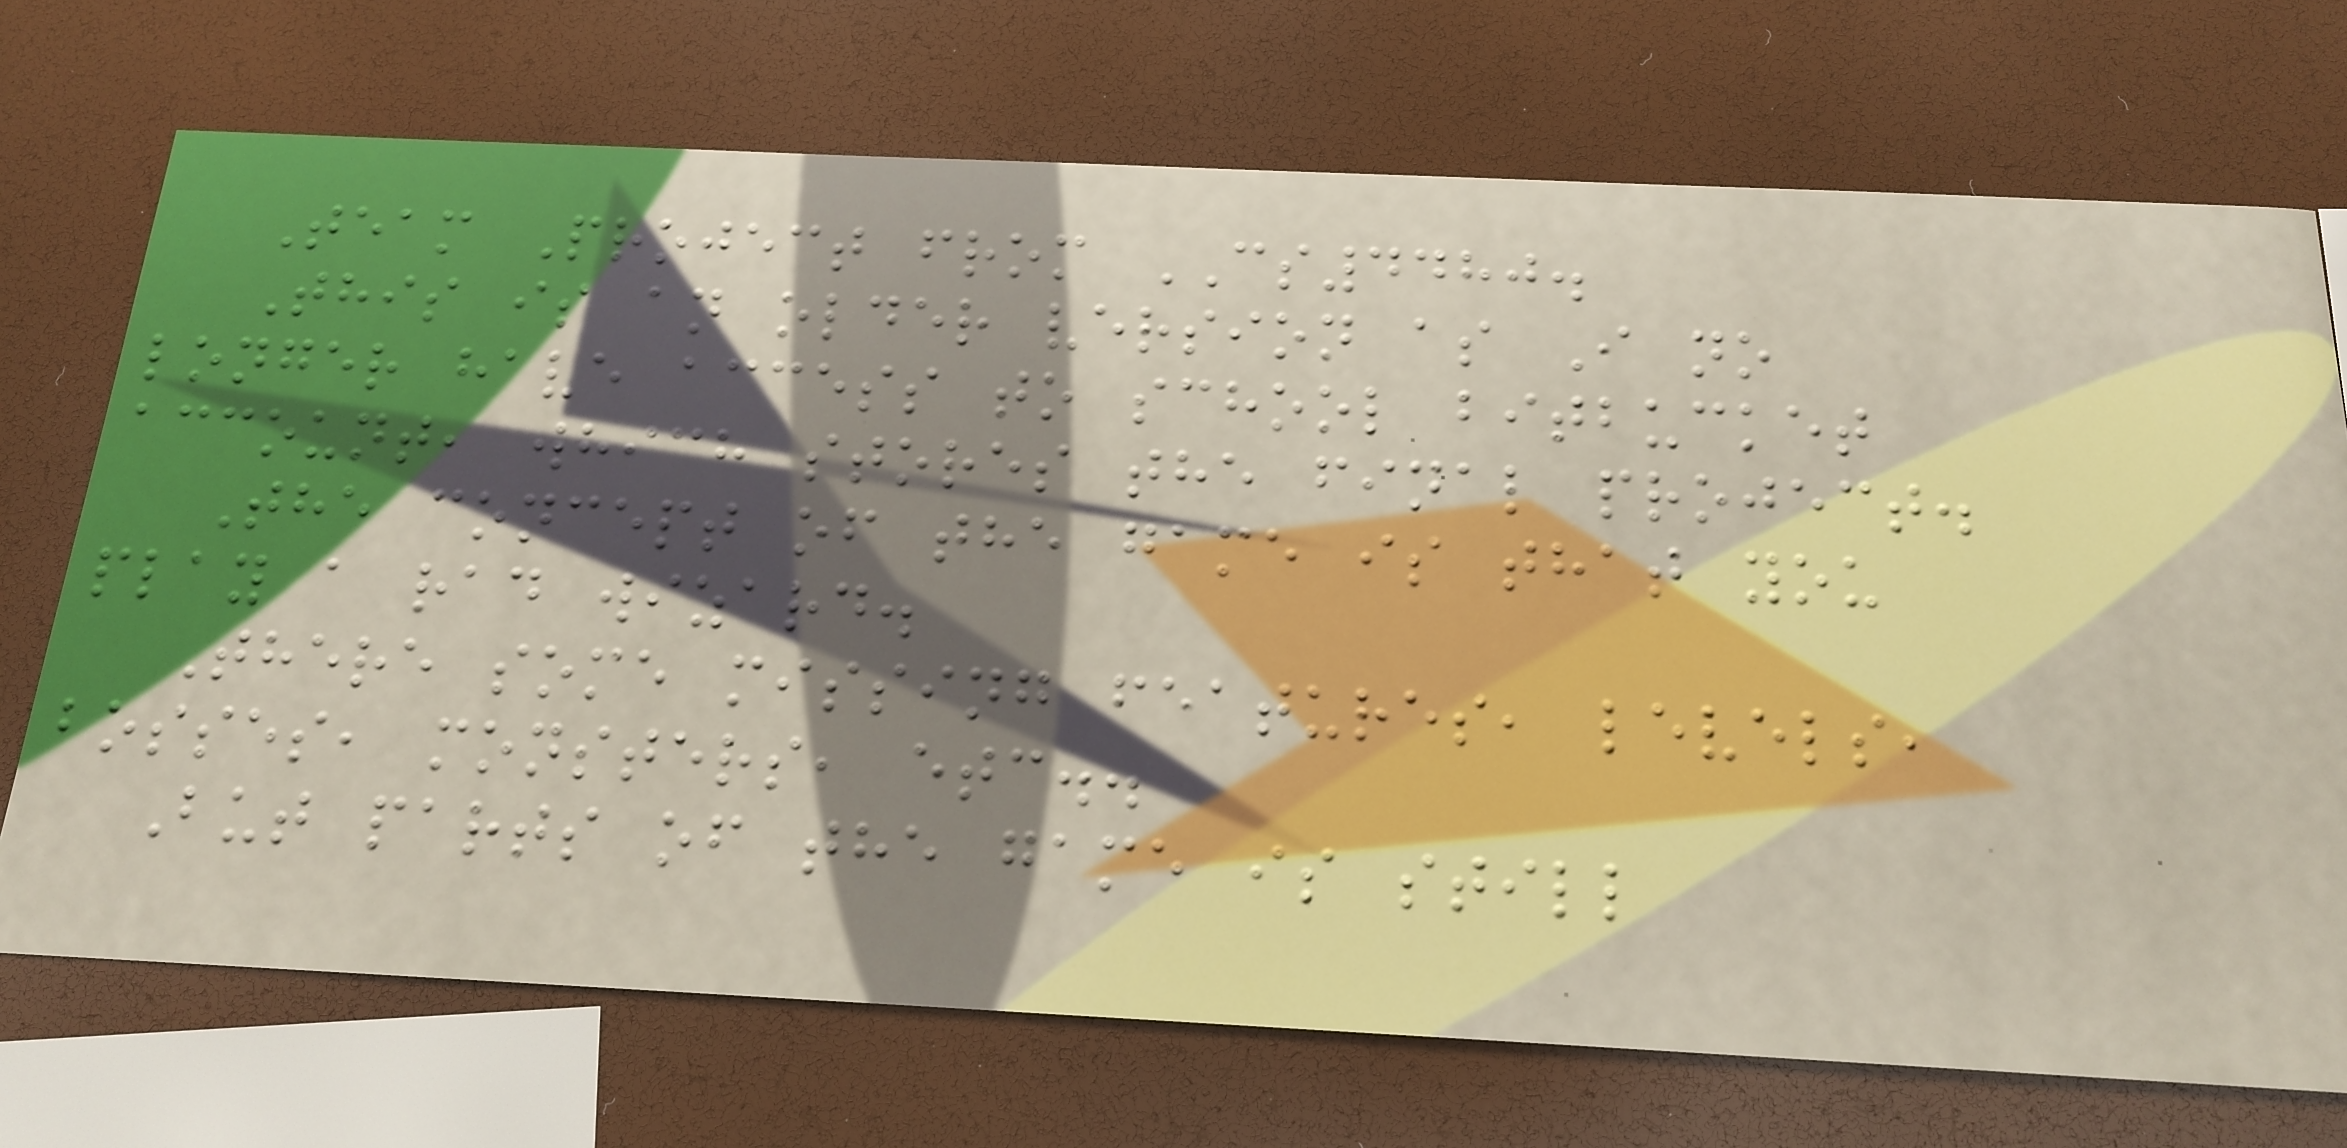Team Project from CS4480.
This is an older version as I no
longer have access to school bitbucket
account, which stores the final project.
The concept of the game is that you
play a rad wizard.
There some missing features, levels,
bosses, monsters, etc..
But parts of the game is still
